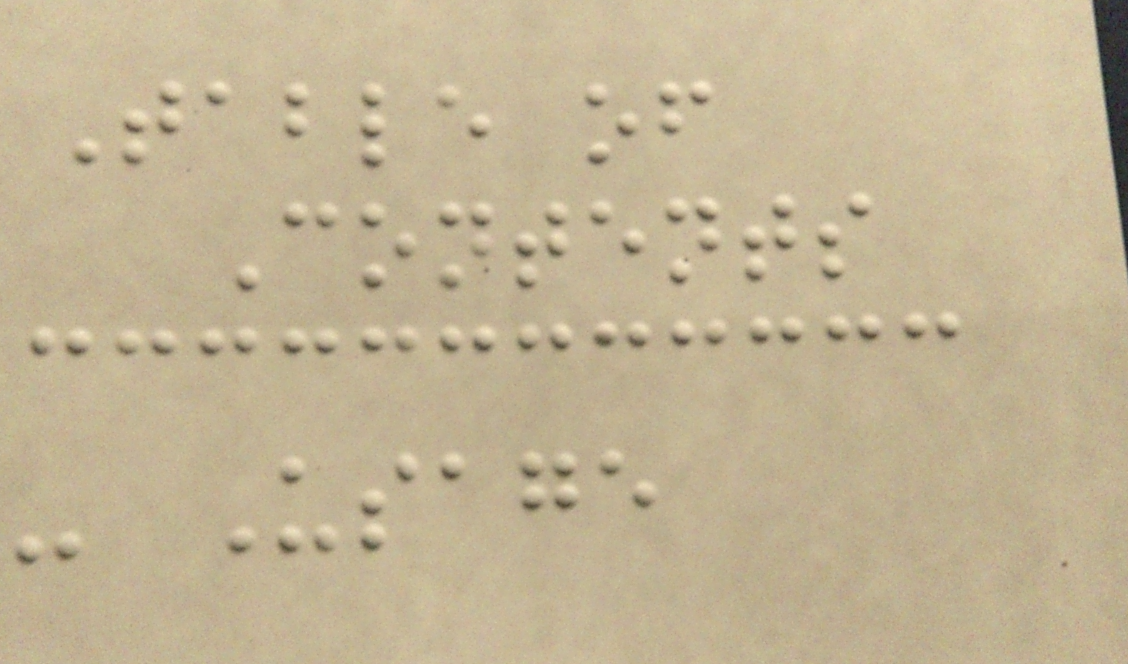Table of
Contents
- Usage
